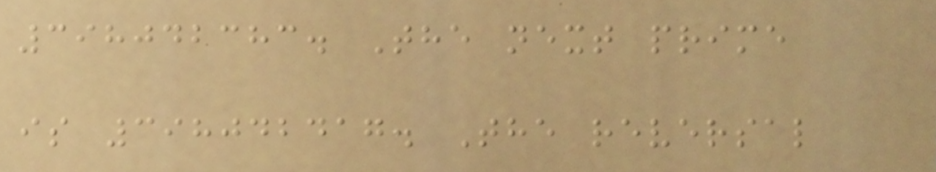398042383. The next prime
is 398042417. The reversal
